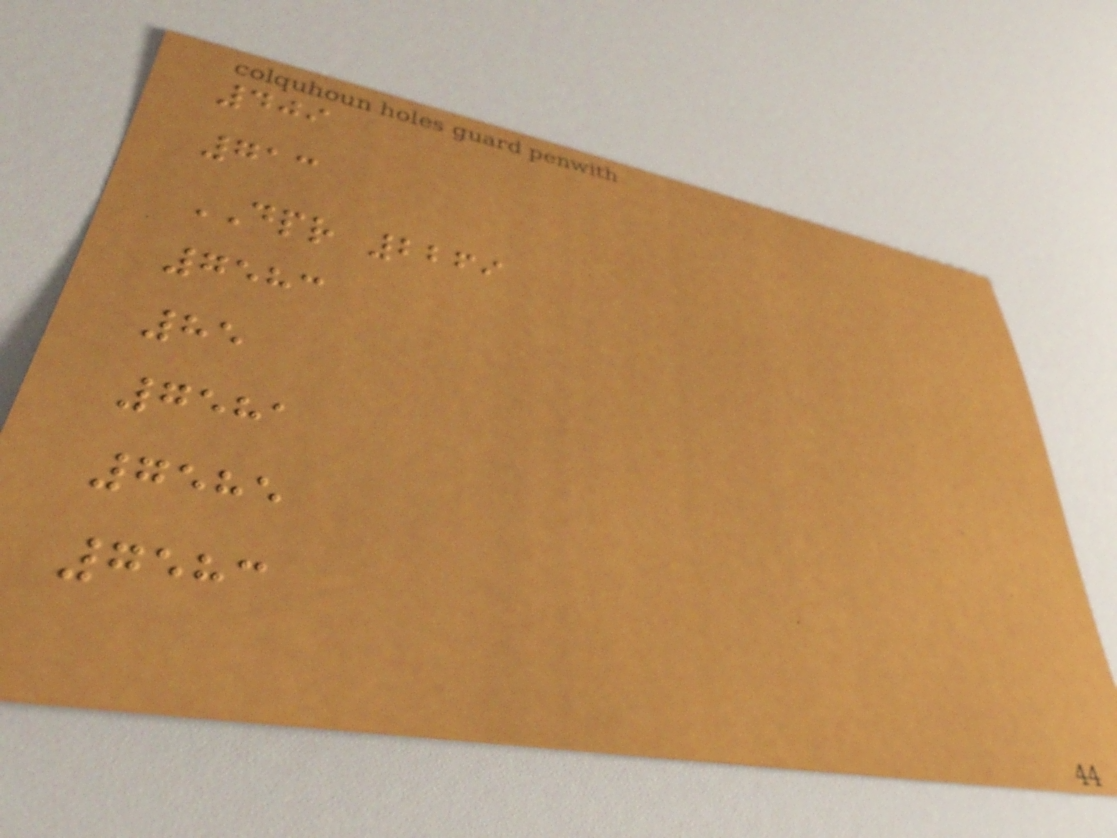409
713
DPR 2269
7583
85
7581
7585
7583
